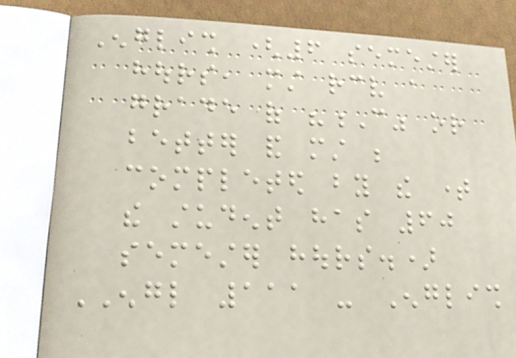English (6 semester
hours, must receive a
grade of "C" or
better and must be
completed by the time
the student has 60
semester hours.)
ENGL 111 - English
